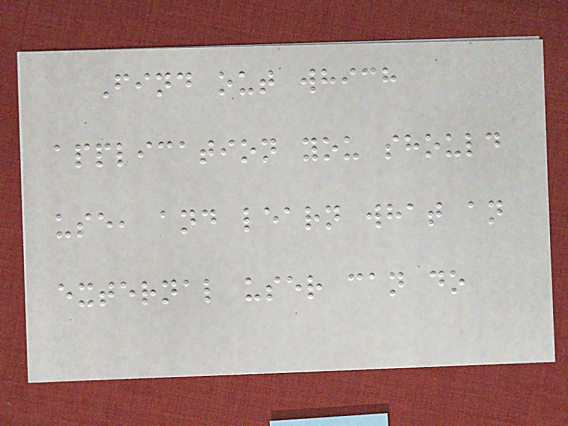Find out which
application you should
use, and learn what an
external user can do
